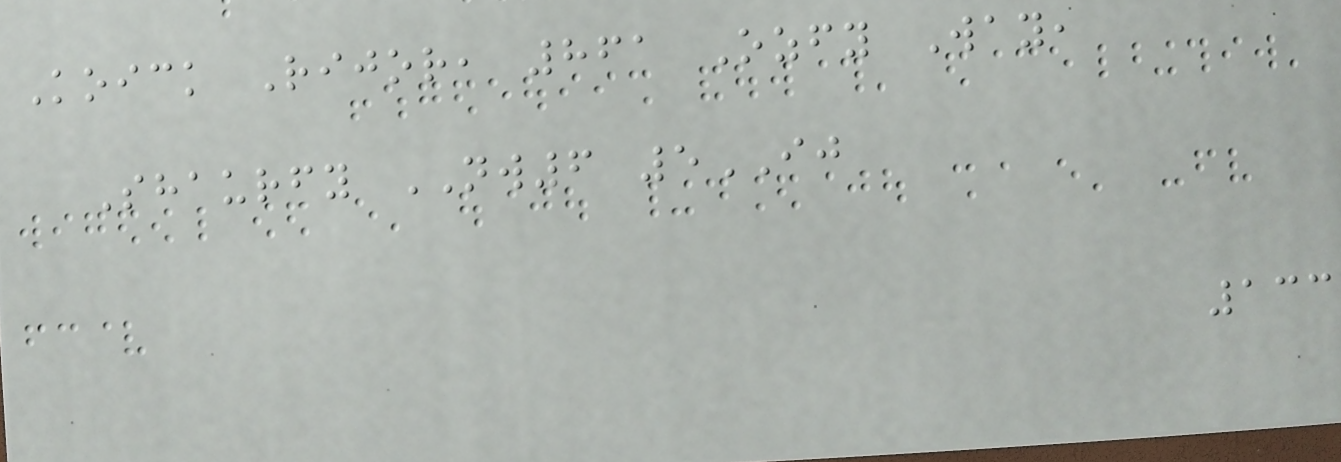Koick Rijor, 861 Ozfy Way,
Shaurfy NW6 5IJ
133
